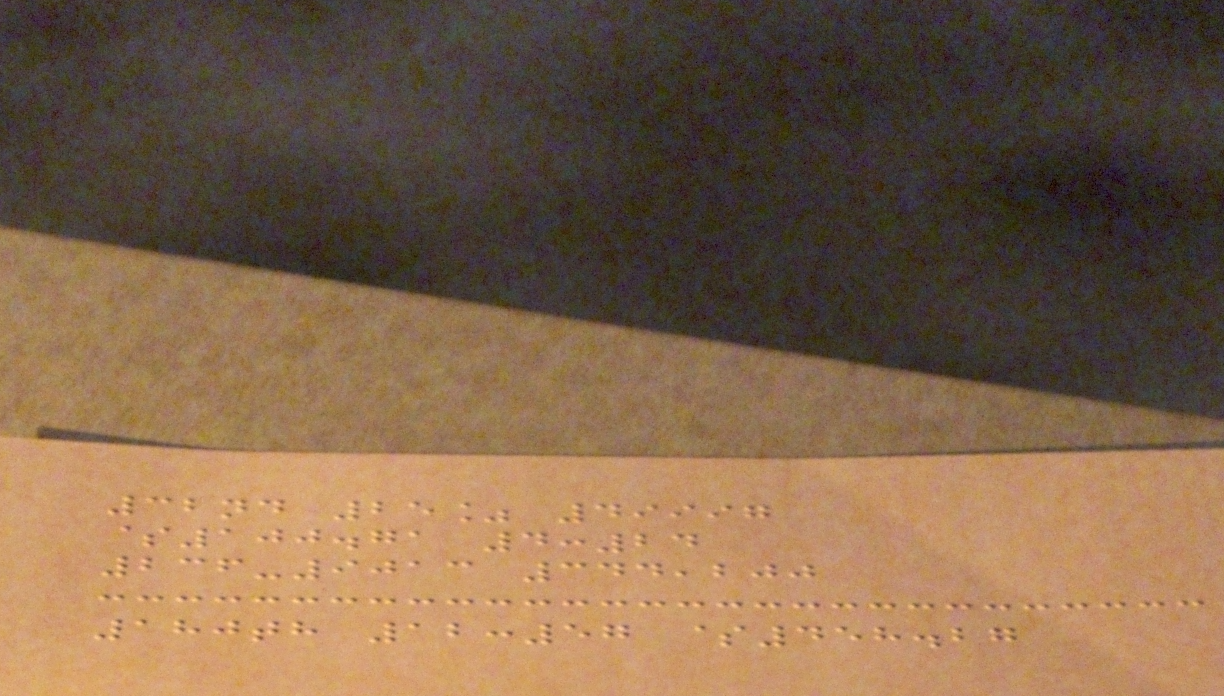32nd 25% 49997
$100.71 4:24
236-9013 344,200
180th 12:57 $458.27
